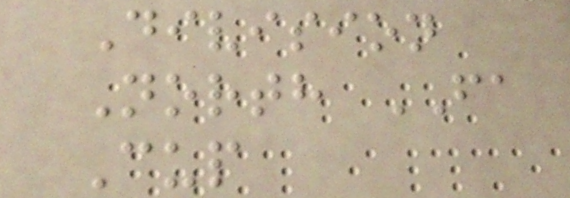Division
North FA
Cup
